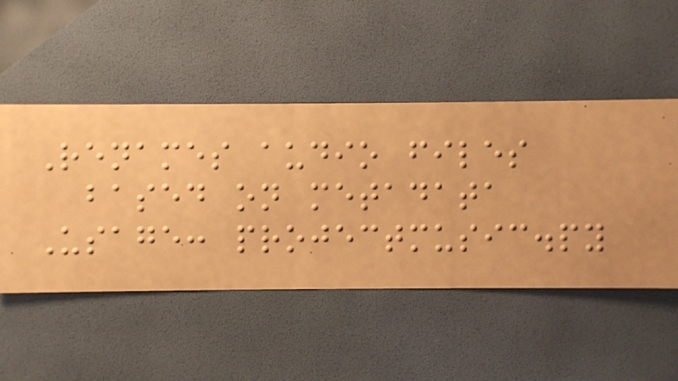Renames audio files
based on metadata
Usage: projectmusic.py
